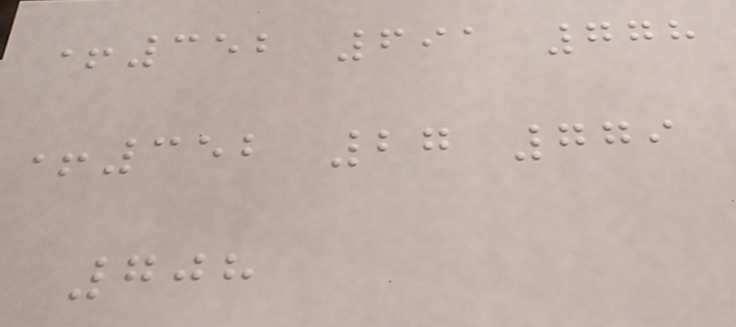+352 691 778
+352 27 779
708
